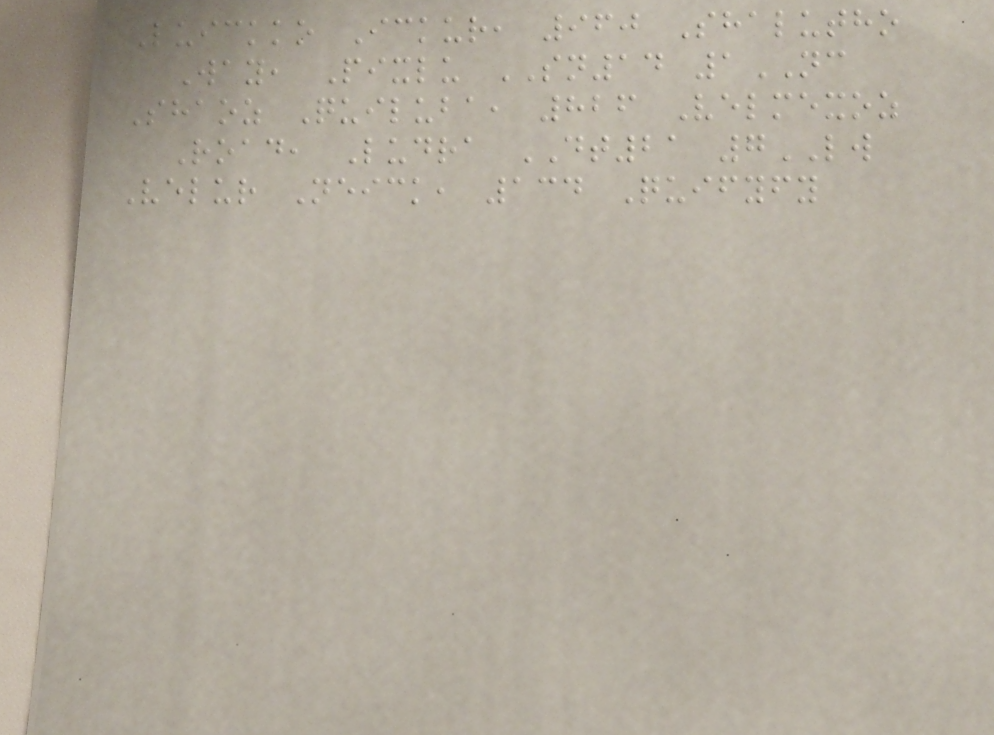Luickko Ickur, 960 Shalutho
Way, Pixlu SN14 1NC
Shaoz Quiluba, 826 Velmexoz
Road, Ludra DT21 7LW
Velur Neick, 134 Quifyfy
